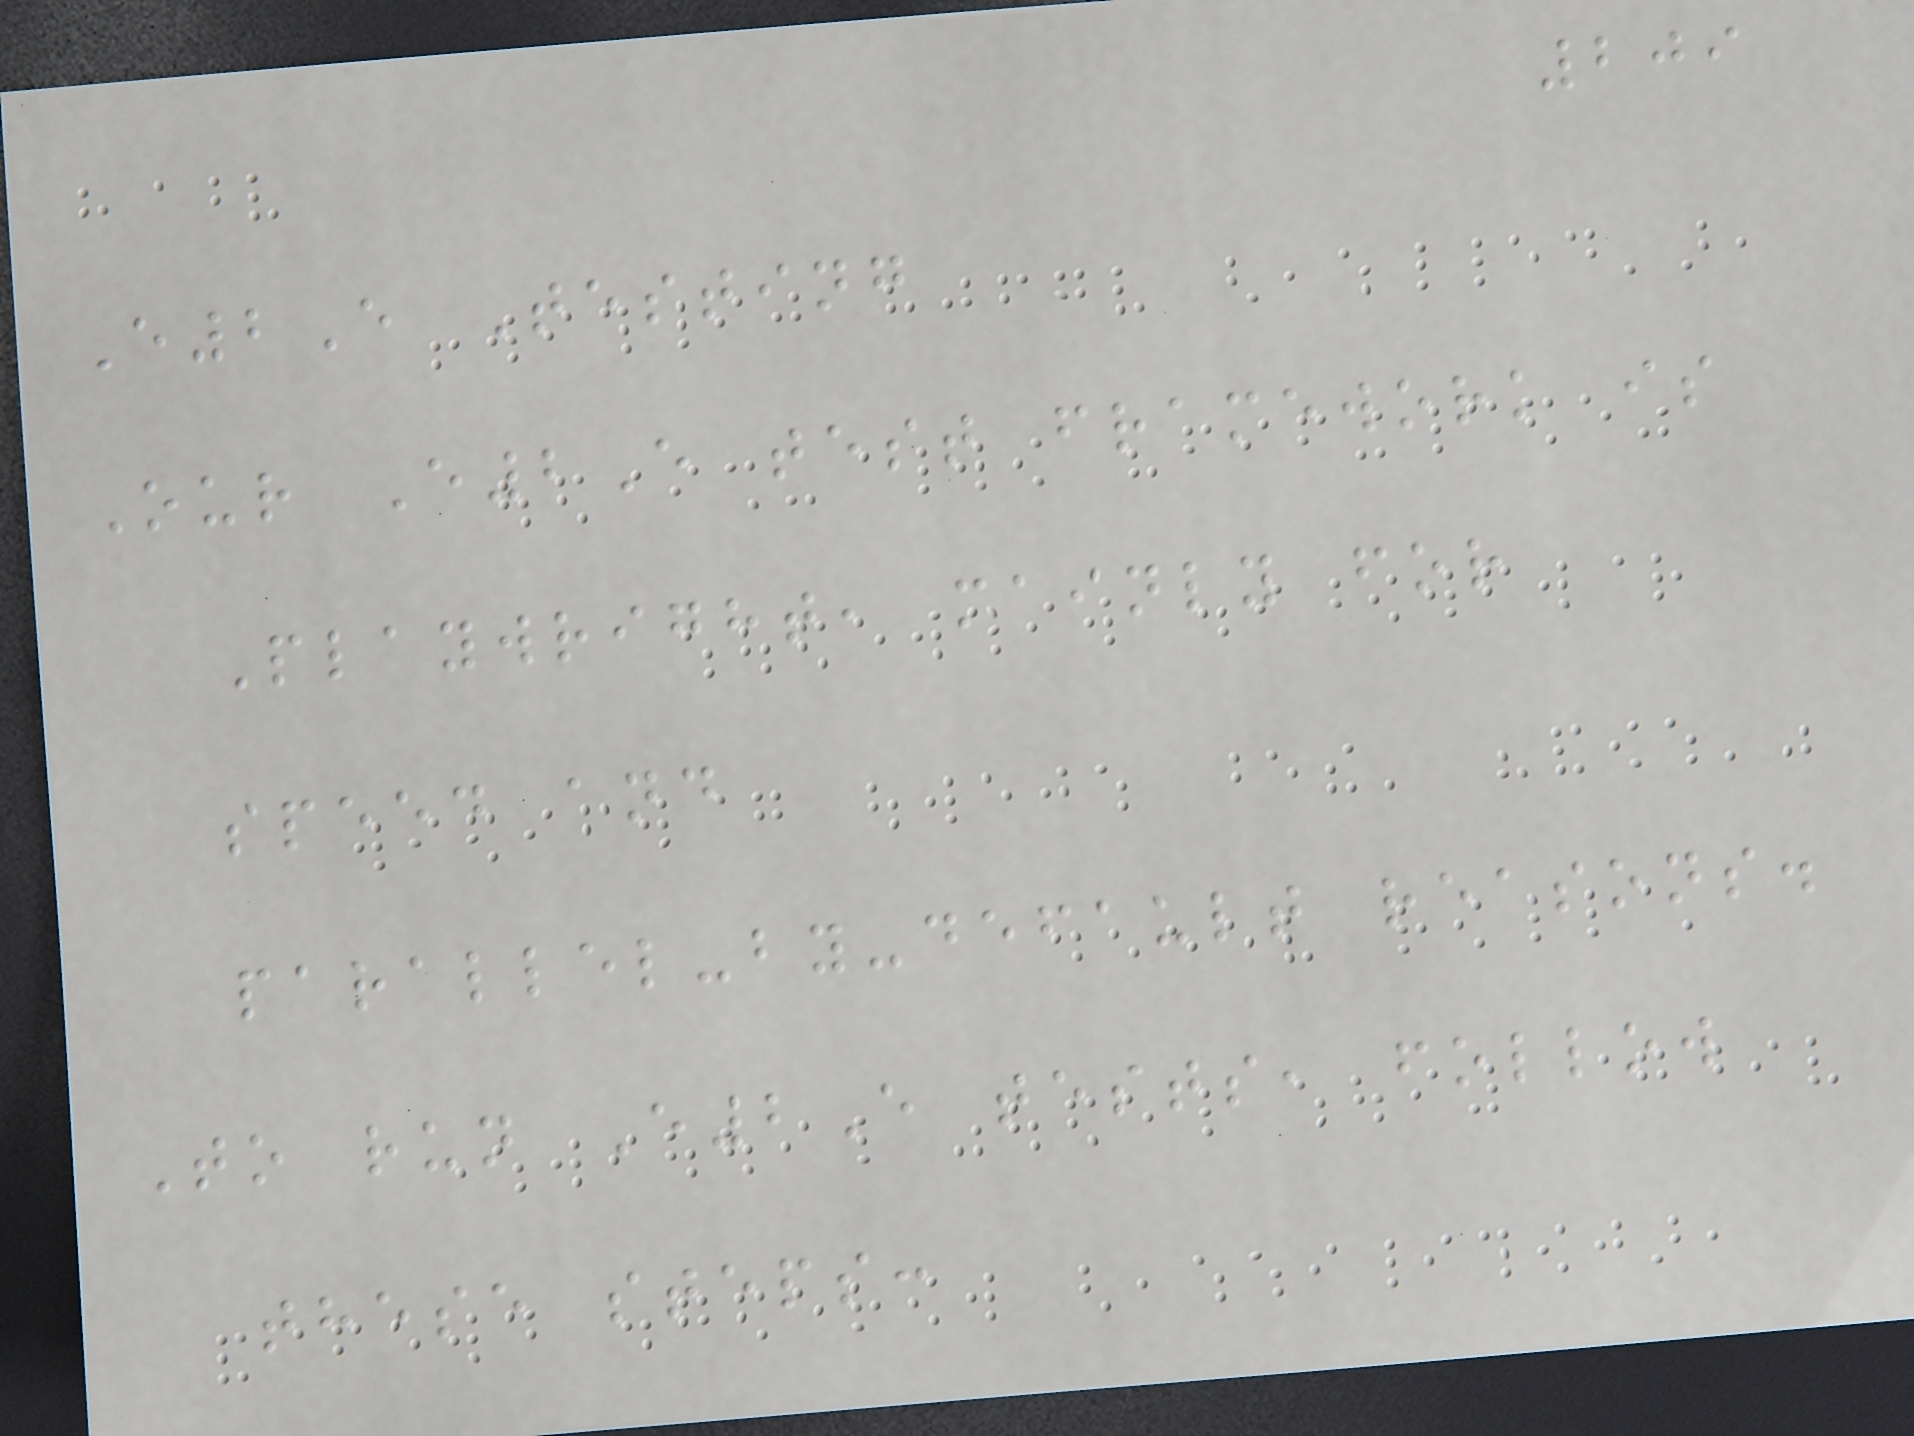209
E2E Testing
Our E2E test framework is
Playwright, mainly for
speed and
parallel-by-default reasons.
To run E2E tests, follow
these steps:
